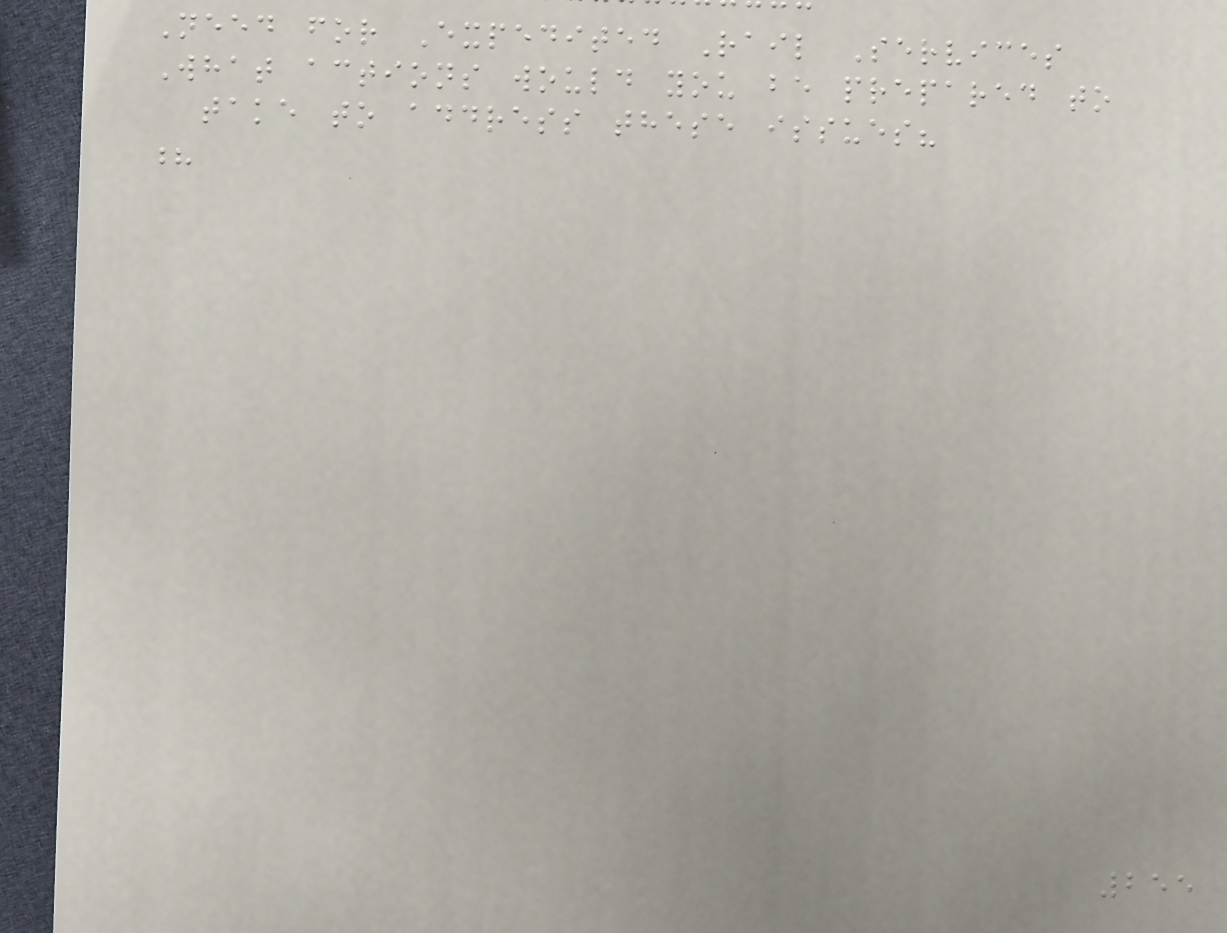Need for Expedited Rail Services
What actions would you be prepared to
take to address these issues?
?
255
